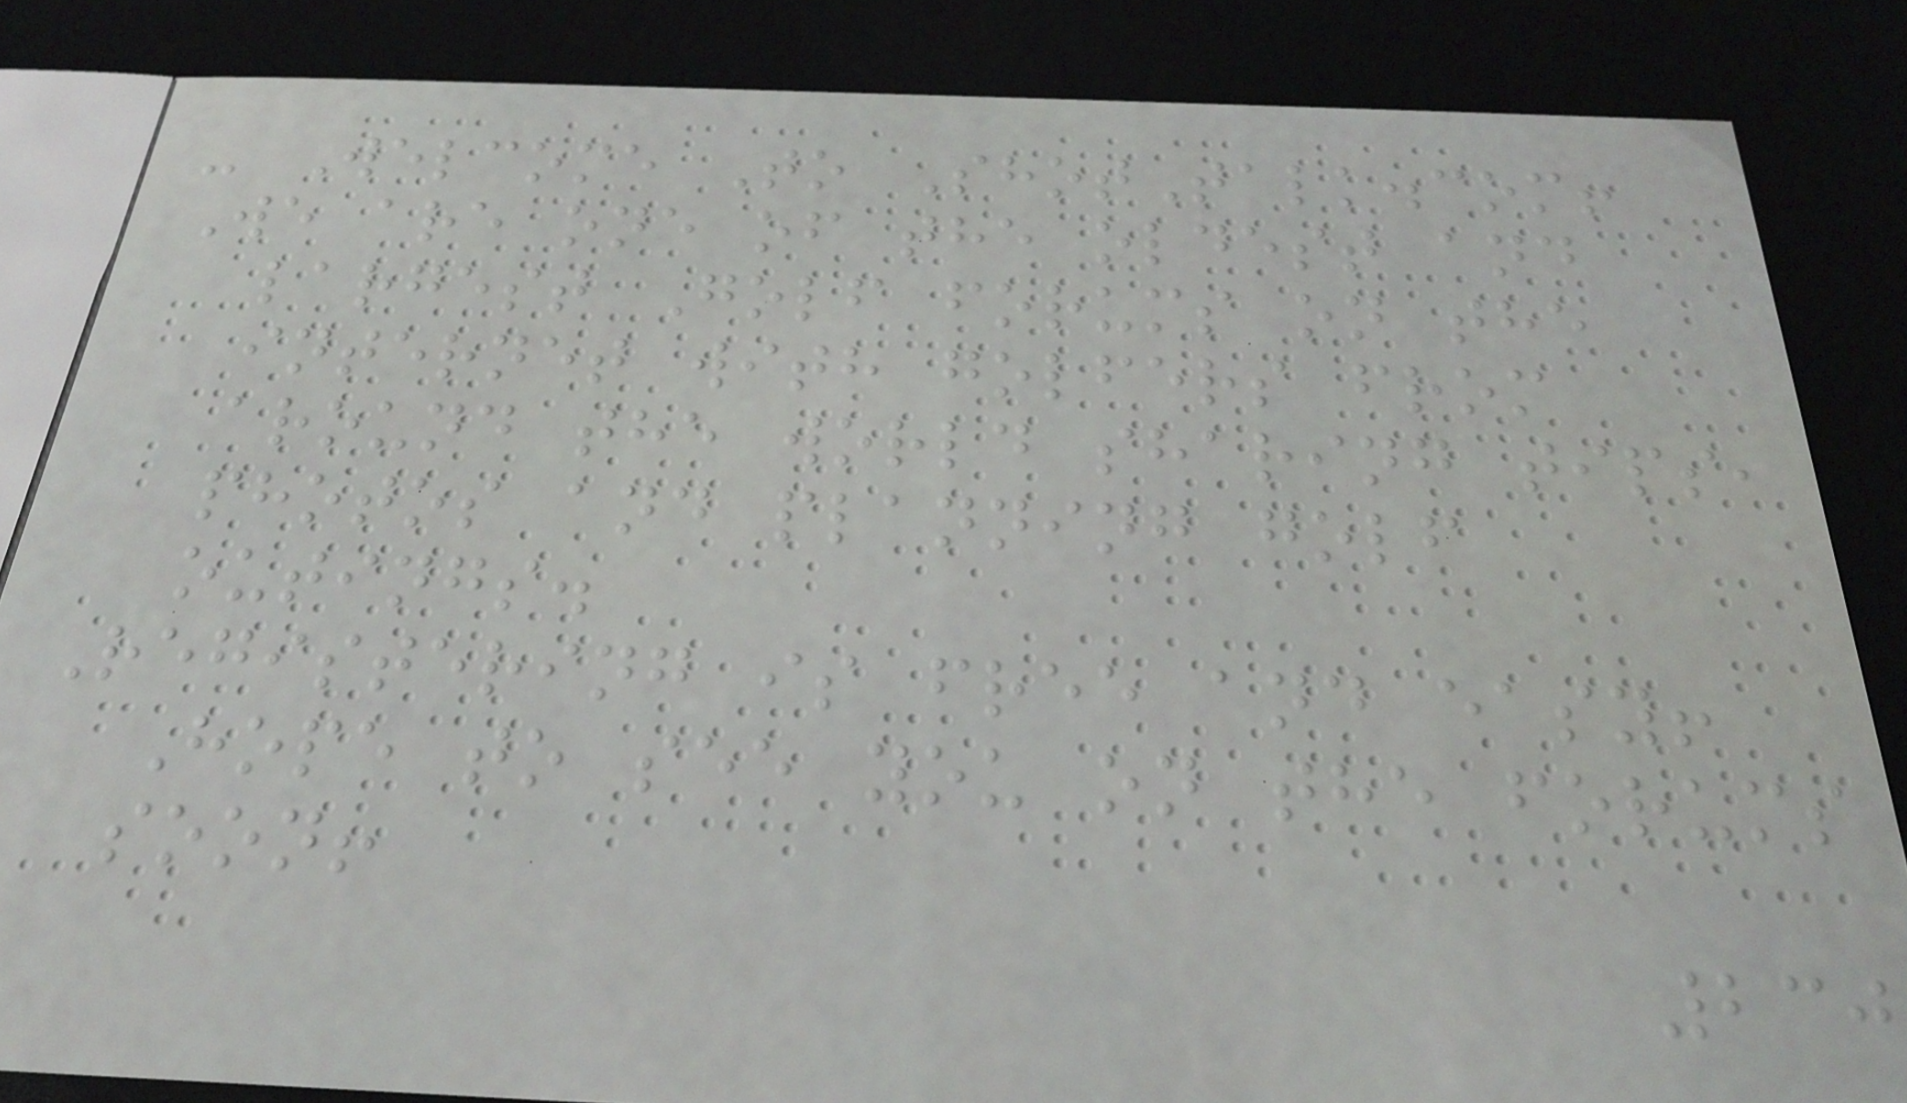- Welcome To ShotTalk.com!
We are one of the oldest and
largest Golf forums on the
internet with golfers from
around the world sharing tips,
photos and planning golf
outings.
Registering is free and easy!
Hope to see you on the forums
soon!
230
